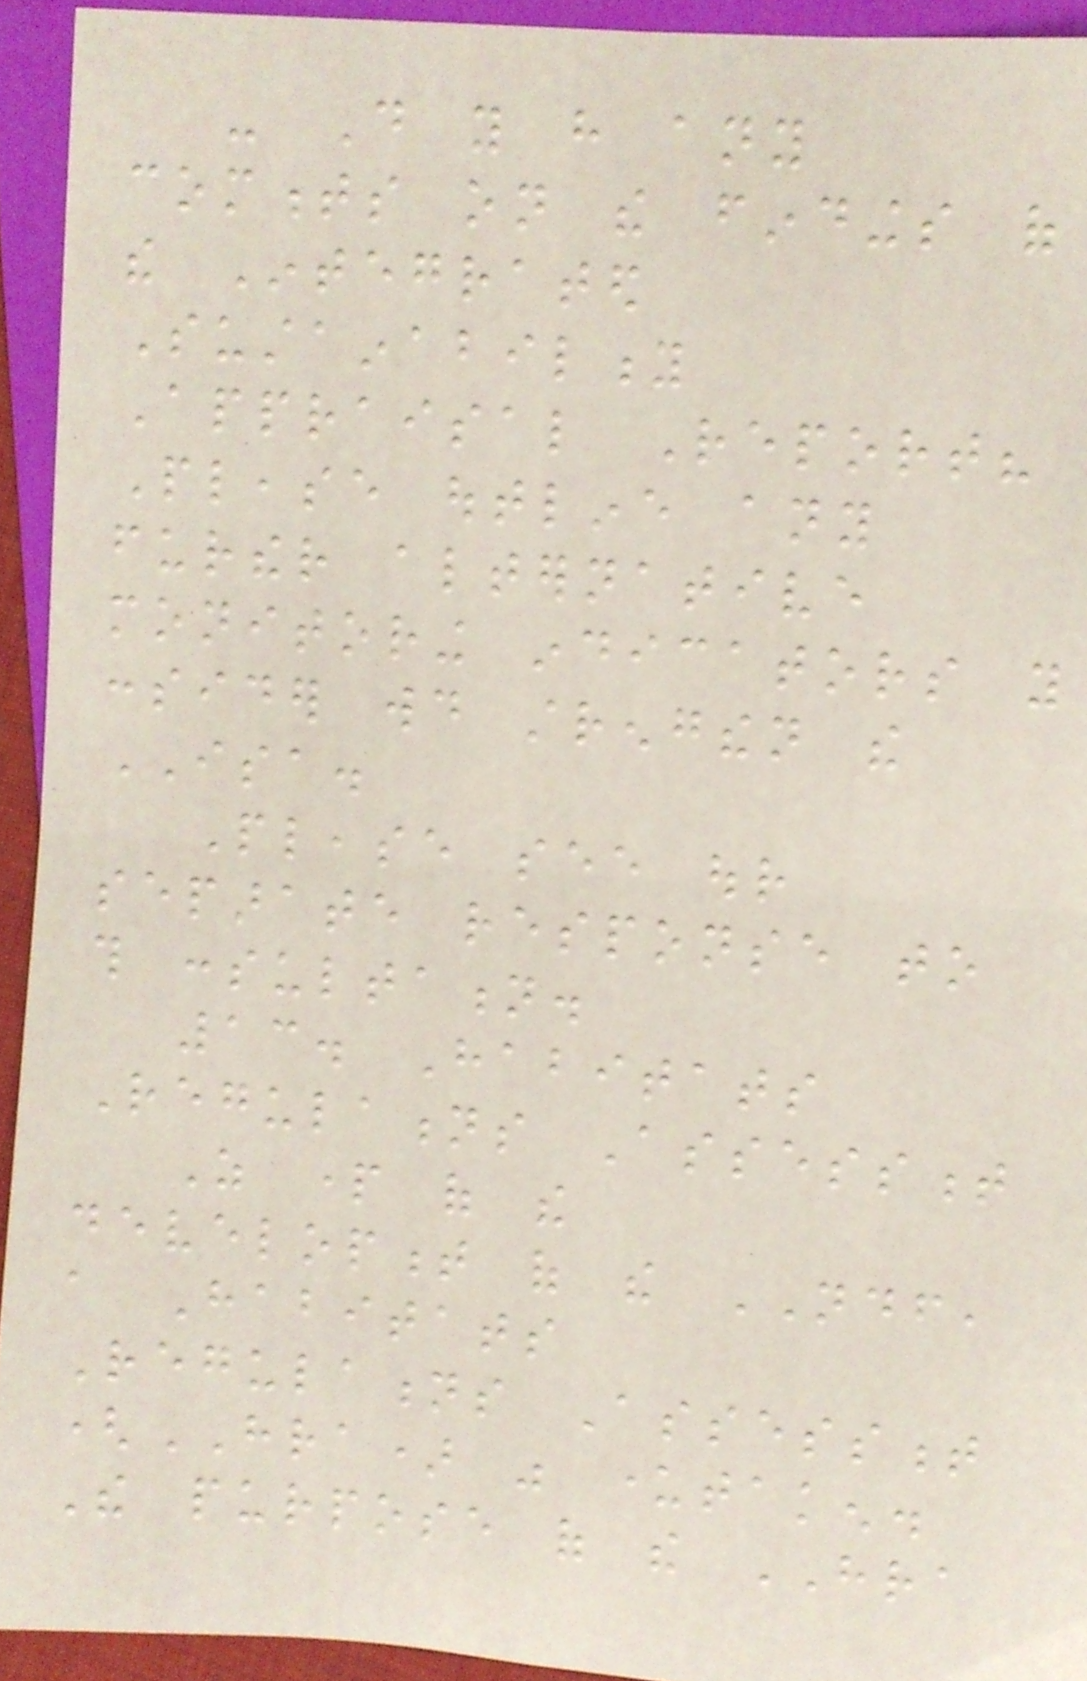- Do you have any
comments on the findings of
the Integrated
Sustainability
Appraisal Report?
Please outline any
further alternative
monitoring indicators you
consider would strengthen the
ISA.
Please see our
separate response to
this consultation.
13. Habitats
Regulations Assessment
As part of the
development of the NDF,
a Habitats
Regulations Assessment
(HRA) was undertaken.
The purpose of the HRA
